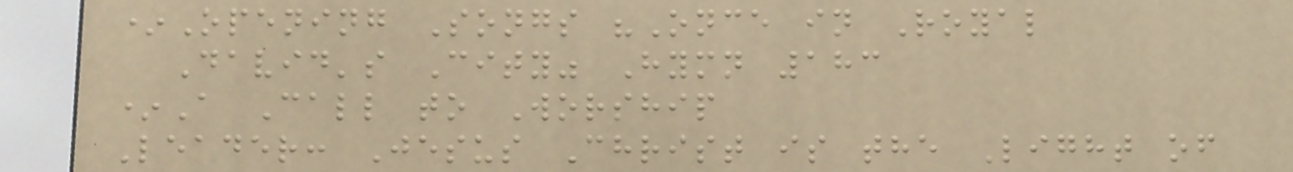*Opening Songs "Once in Royal
David's City" Hymn 183
*A Call to Worship
Leader: Jesus Christ is the Light of
